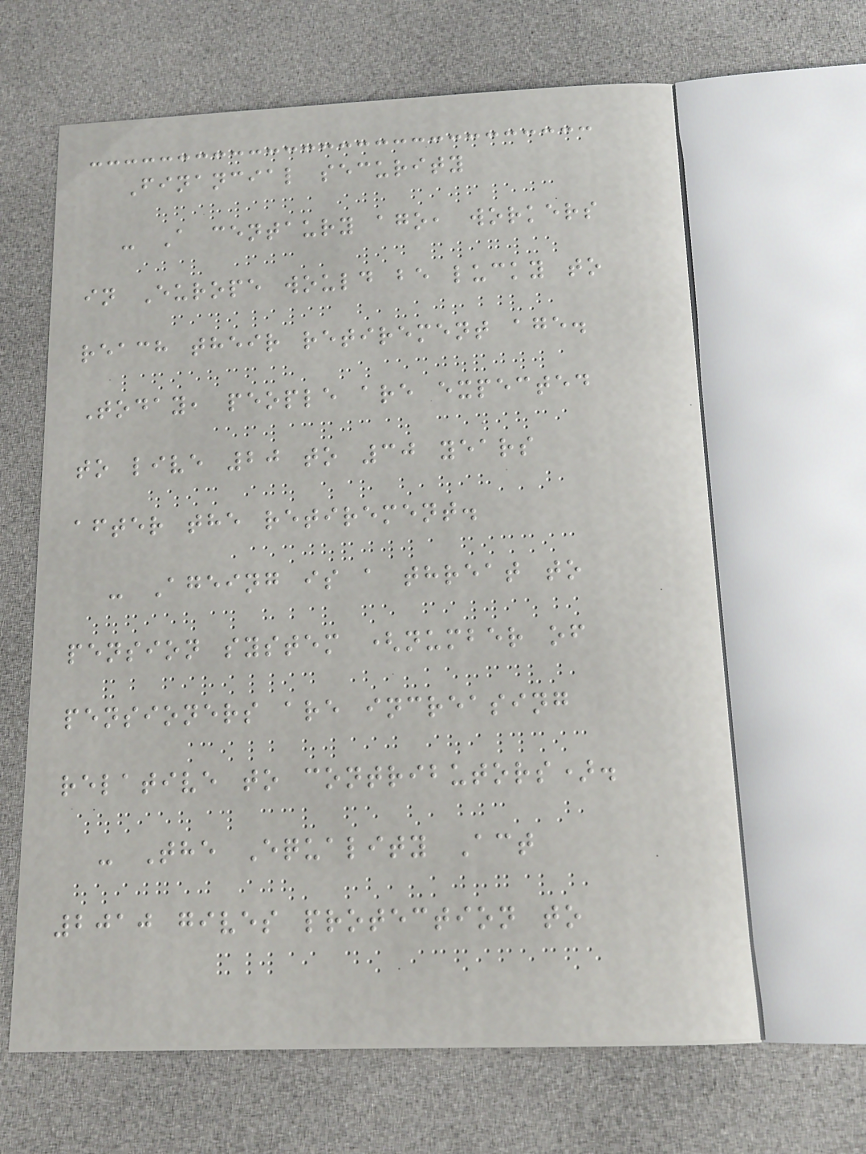Financial security
- A centaury ago, workers
in Europe would be lucky to
reach their retirement age.
Today, people are expected
to live 20 to 30 years
after the retirement.
- Ageing is a threat to
pension system (number of
pensioners are increasing
relative to contributors).
- The Equality Act
2010 gives protection to
